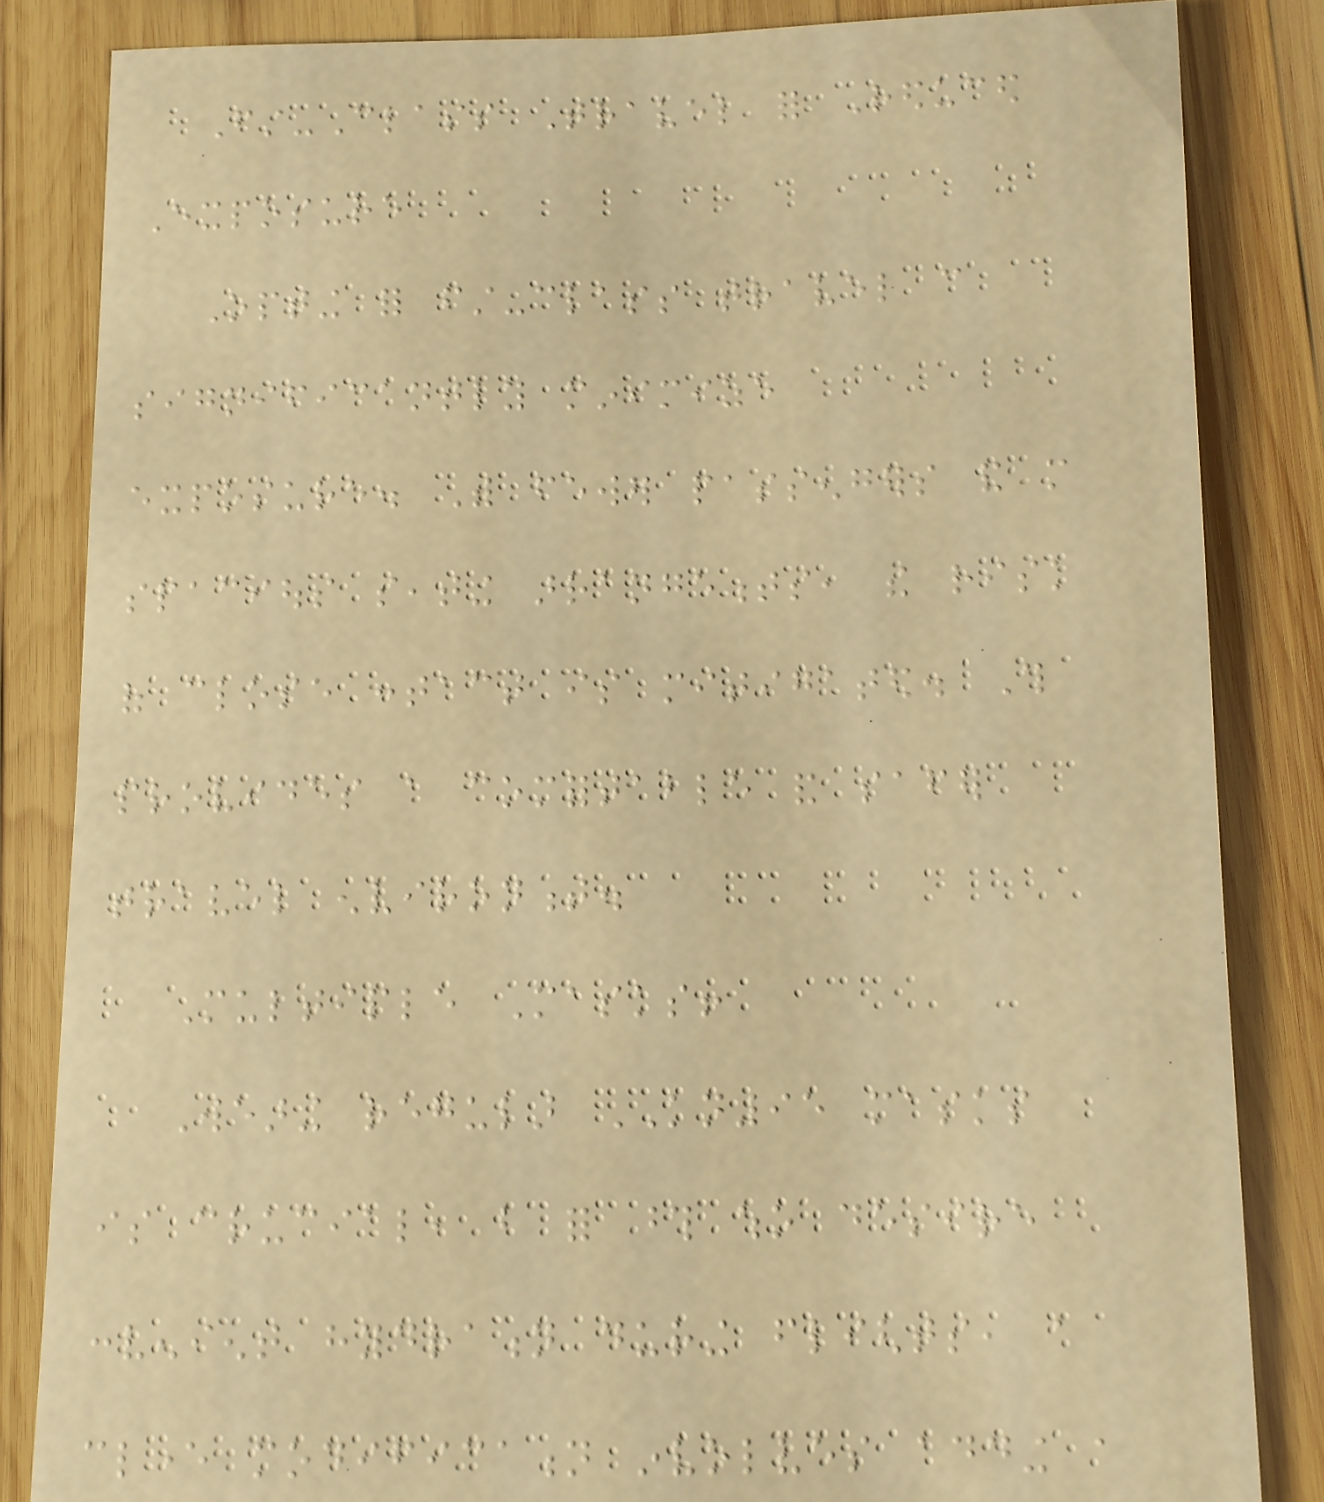First-Class Travel for Reduced
Exposure
Opting for first-class travel can
significantly minimize
exposure. With fewer passengers and more
spacious seating arrangements, the risk
of close contact is mitigated. This
provides a comfortable and safer
travel environment.
Multiple Masks!
Wearing regular KN95 masks
is crucial, but for those who desire
convenient hydration during flights, a
clever modification involves adding a
